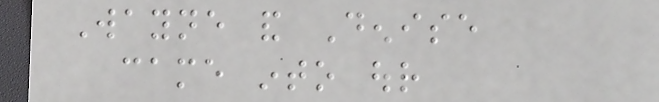Wayne and Denise
came into our
